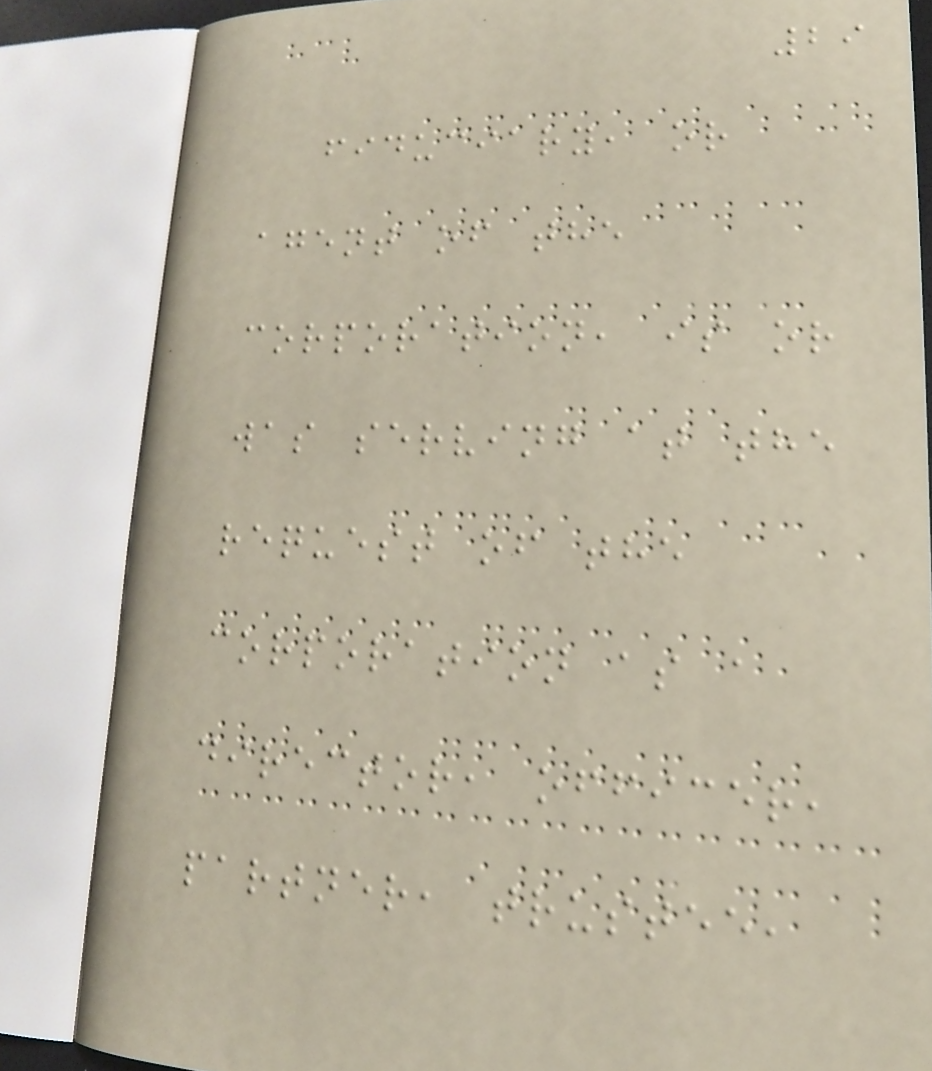29
fiduciary, or
agent of the
corporation, is or
was serving at the
request of the
corporation as a
director, officer,
partner, trustee,
